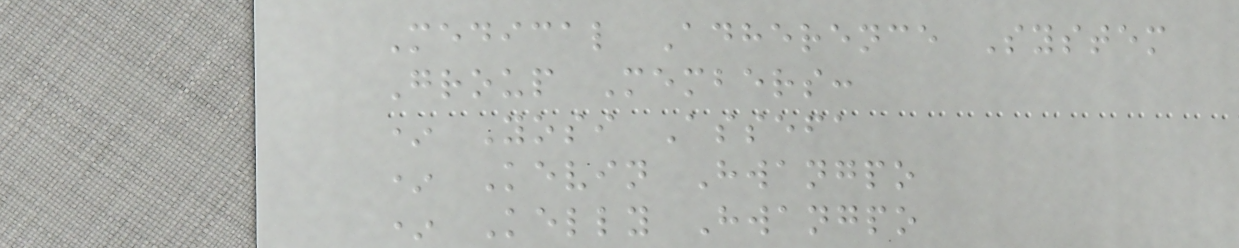Medical Adherence System
Group Members:
* Yosi Assefa
* Kevin Hwangpo
* Kelly Hwangpo
